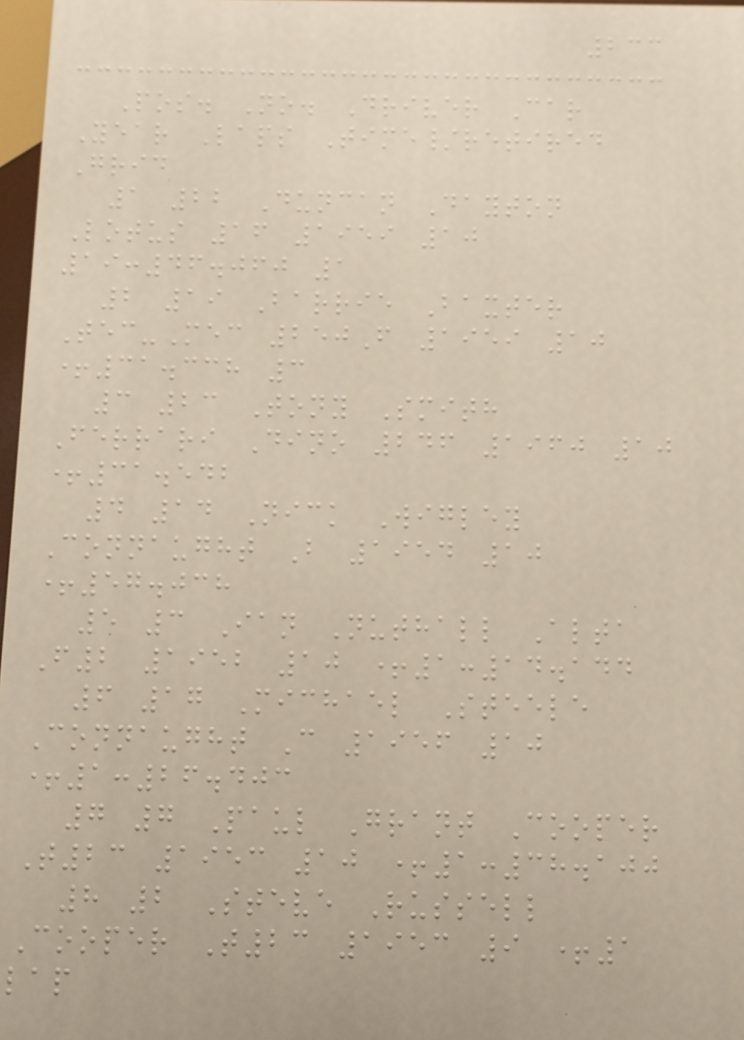233
Pos. No. Driver Car
Year Laps Time/retired
Grid
1 22 Duncan Dayton
Lotus 16 1959 10
19:46.060 1
2 19 Barrie Baxter
Tec-Mec 250F 1959 10
+31.338 3
3 23 Tony Smith
Ferrari Dino 246 1960 10
+31.542
4 14 Nick Wigley
Connaught B 1954 10
+57.038
5 3 Ian Nuthall Alta
F2 1952 10 +1:14.144
6 17 Michael Steele
Connaught C 1956 10
+1:26.403
7 7 Paul Grant Cooper
T23 1953 10 +1:38.100
8 2 Steve Russell
Cooper T23 1953 9 +1
lap
